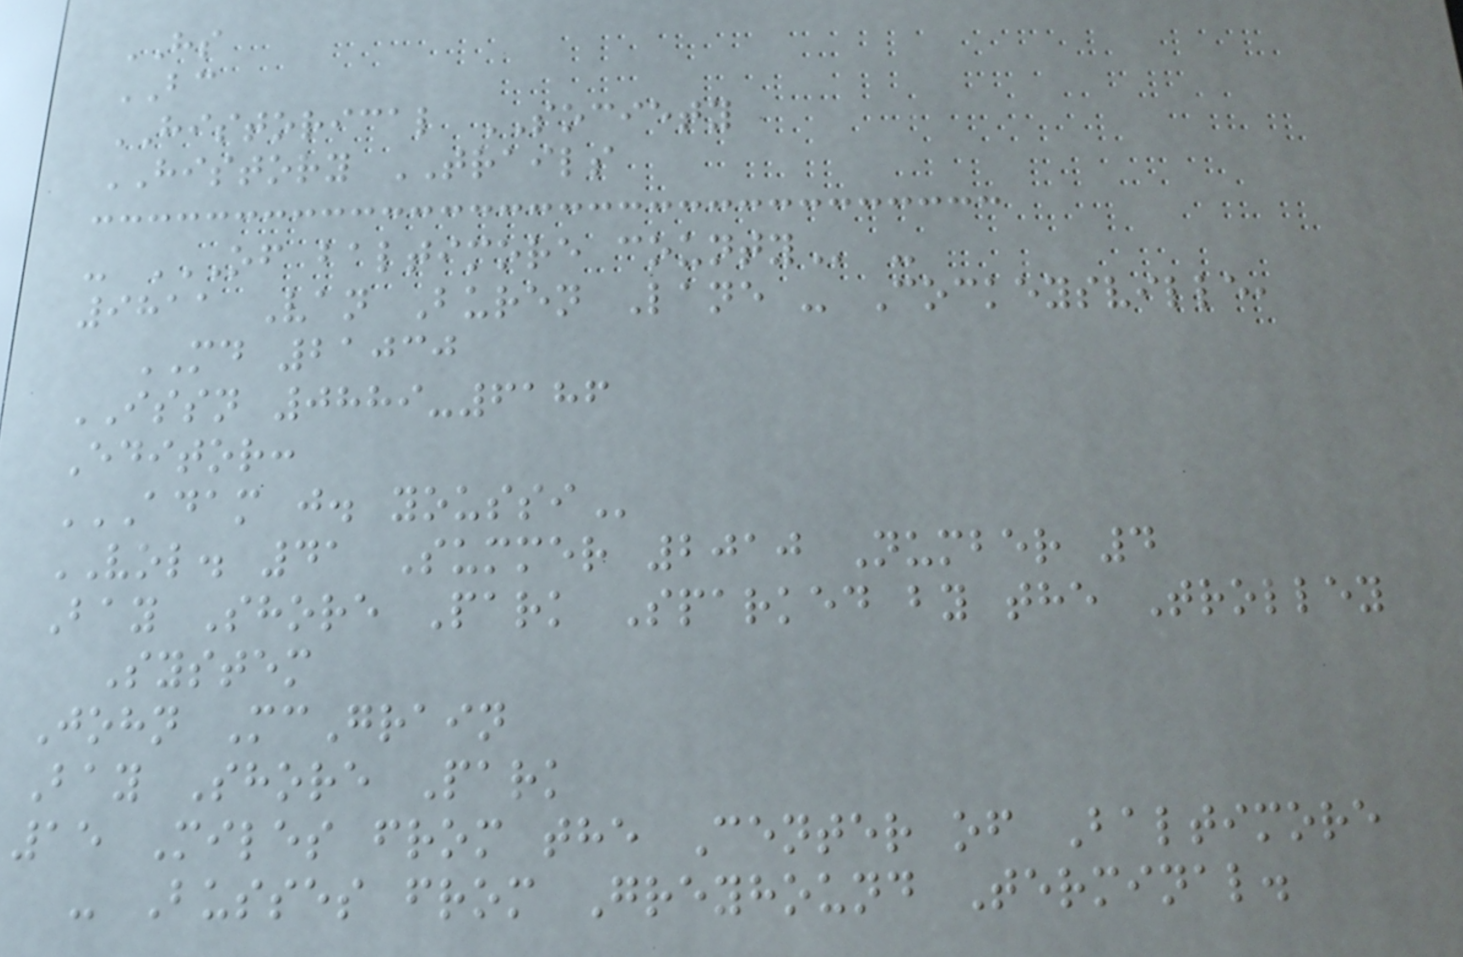HS
BC
HISTORICAL SOCIETY
HISTORY TRAILS
- OF BALTIMORE COUNTY -
9811 Van Buren Lane - Cockeysville,
MD 21030
ISSN 0889-6186
Editor:
ADAM J. YOUSSI
VOL. 41 Summer 2010 Number 4
Bay Shore Park Sparked by the Trolley
System
John McGrain
Bay Shore Park
15 Miles from the Center of Baltimore
- Busses from Greyhound Terminal.
